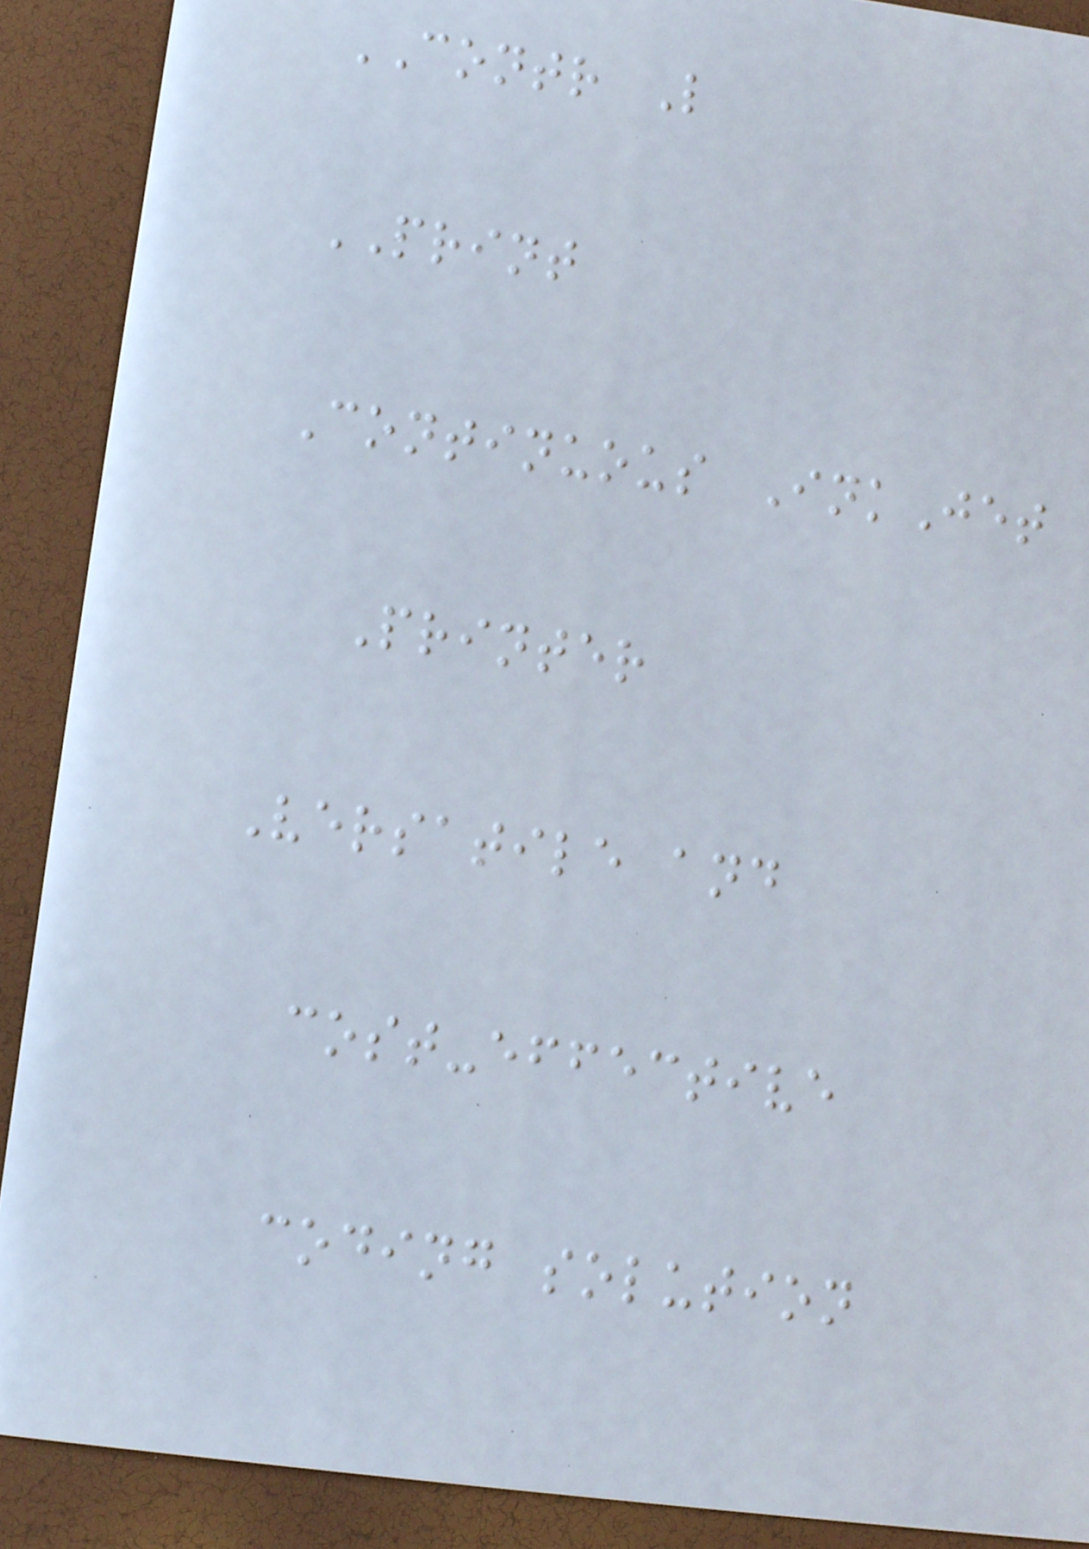CONTR L
PRINT
Continuous InkJet
Printer
Versatile and
cost-effective
coding solution
